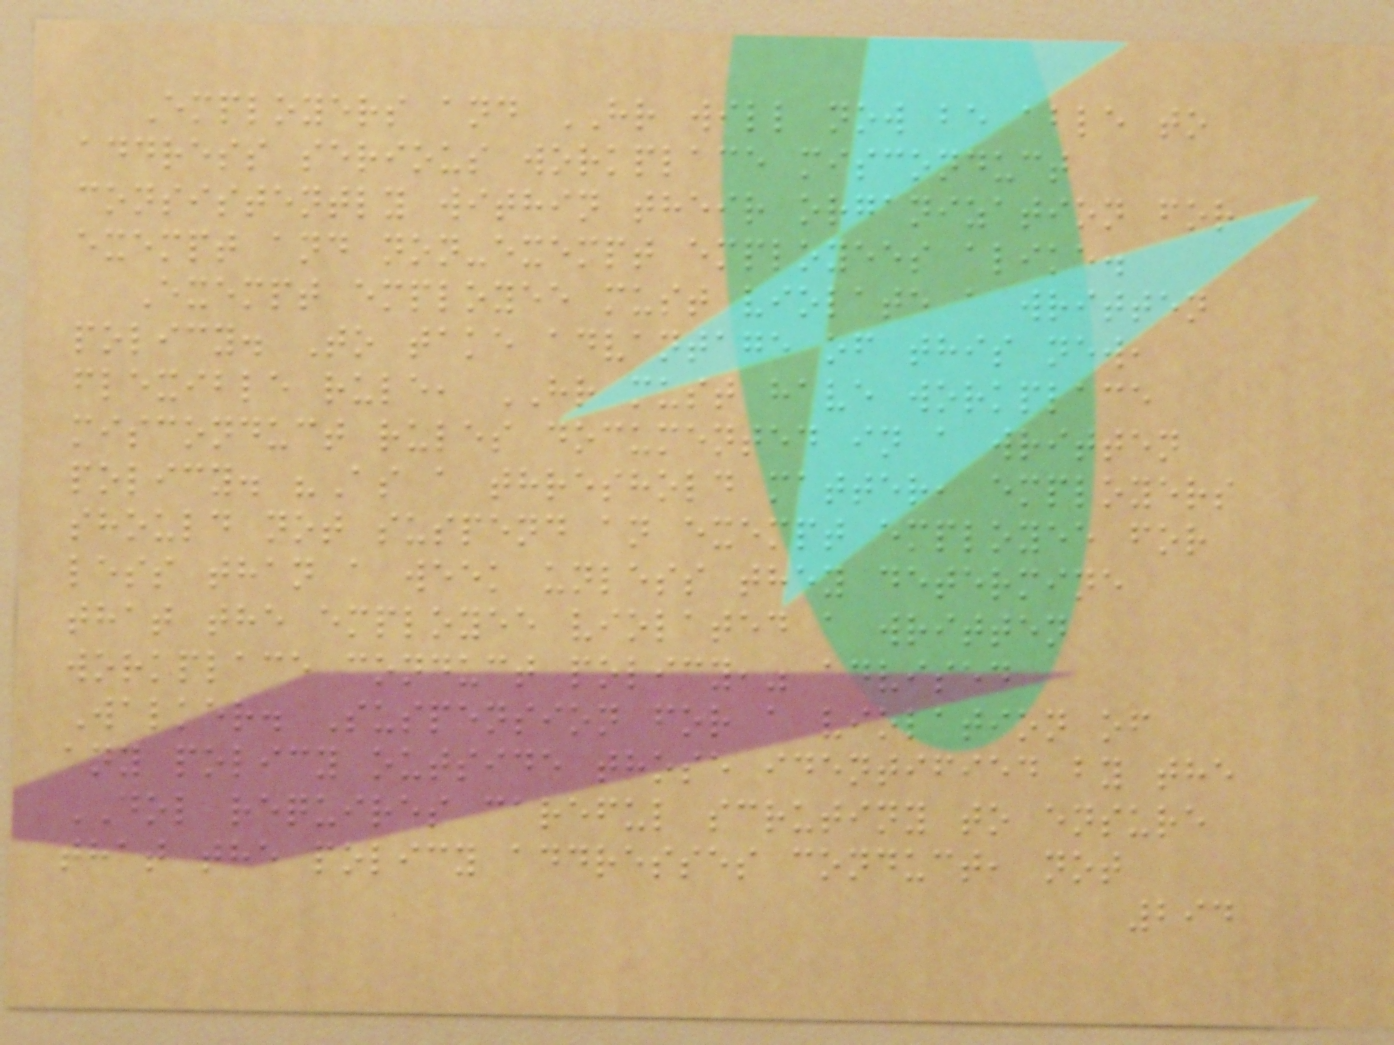Employers and HR will now be able to
address serious workplace misconduct
consistently within their organization for
exempt and non-exempt employees alike.
Exempt employee must violate a written
policy. To take advantage of this new,
flexible rule, HR must have workplace
misconduct rules documented in a written
policy. "As a threshold matter, employers
should not suspend an exempt employee for
less than a week unless they determine
that the employee violated a written
workplace conduct policy," advised
Walker. Suspension for a violation of
any policy outside those identified by the
DOL requires careful scrutiny to ensure
that the policy addresses conduct, not
294
